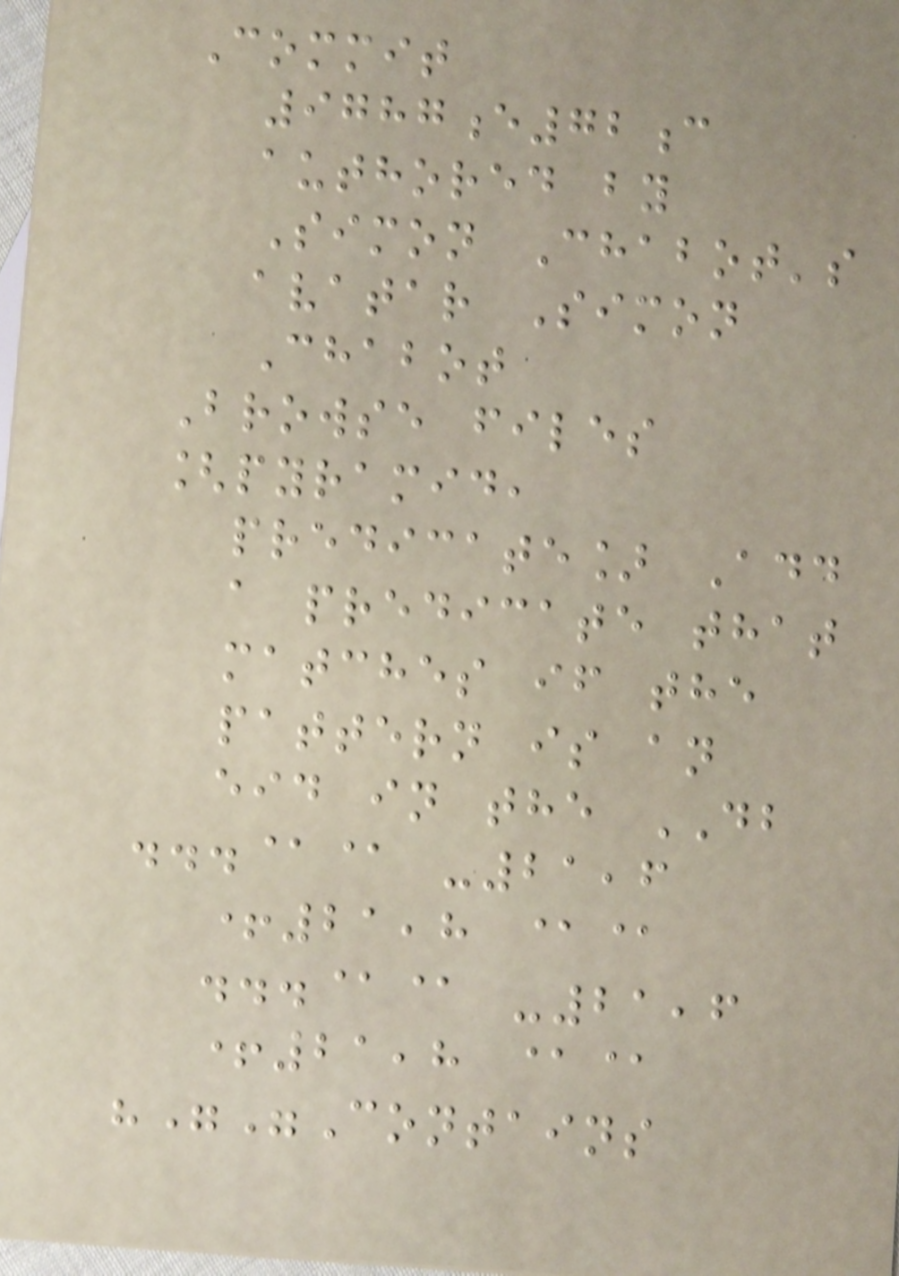Commit
9787e72c
authored by
Simon Chabot's
avatar Simon
Chabot
Browse files
[pyramid,
predicate] Add
a predicate that
matches if the
pattern is an
eid in the DB
...@@ -21,6
+21,8 @@
...@@ -21,6
+21,8 @@
"""Contains
